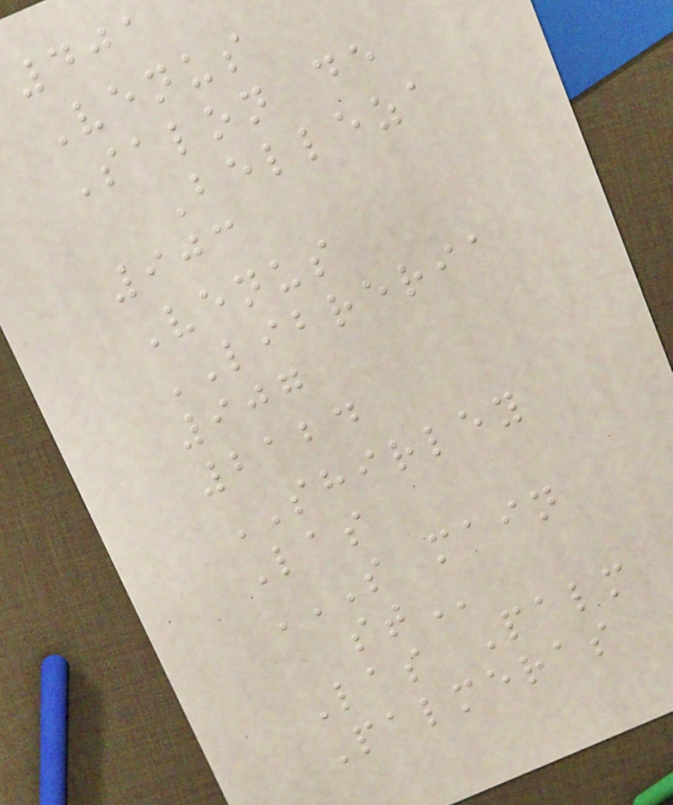401
Venus
Salon de
Belleza
903
Venus
LIBRERIA
907
2124
SHIRLEY
Las
S MAIN
ST
Las Palm
Palmeras
